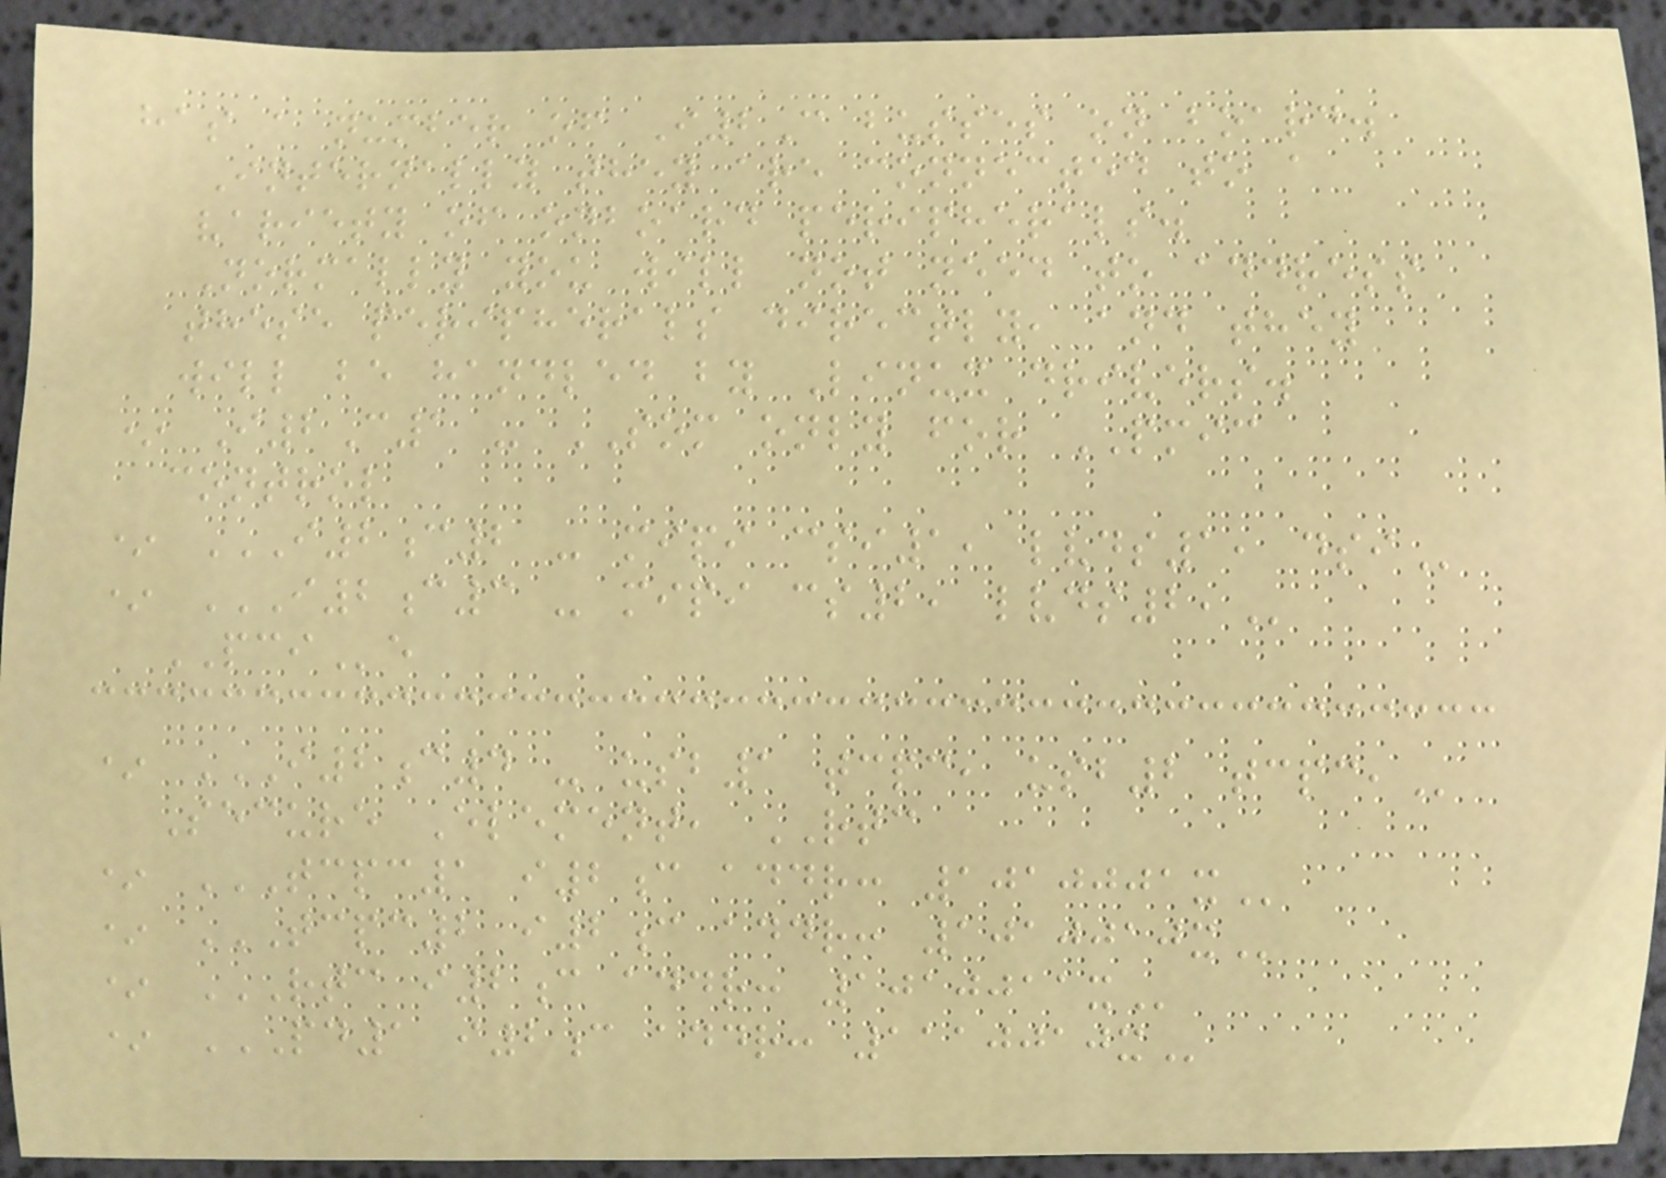has a number of I2C busses on board.
Internally they are connected to a
variety of onboard peripherals.
Normally you will not need to address
these peripherals directly, and they
will be handled by Linux drivers.
* I2C1 - SOM only for PMIC
control
* I2C2 - MIPI CSI1, LVDS1, DSI
* I2C3 - MIPI CS2, LVDS2,
PCIe
* I2C4 - USB1 TCPC, USB2 TCPC,
Secure Element, RTC
* TCPC1 I2C ADDR: 1010001X
* TCPC2 I2C ADDR: 1010010X
* RTC I2C ADDR: 1010011X
* PD1 I2C ADDR: 1110010X
